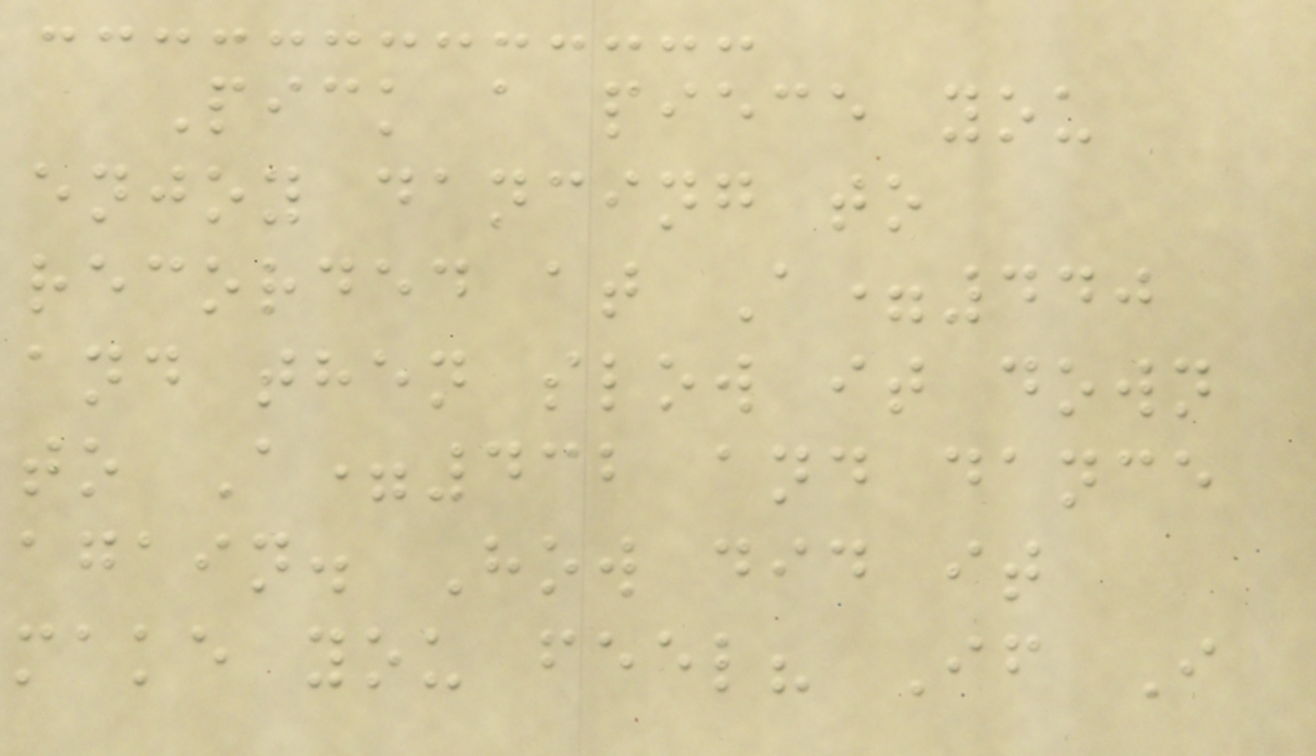Pick a piece you
enjoy dancing to
recorded at A=440
and then slow it down
to A=432 and dance
again. How did it
make you feel? If I
